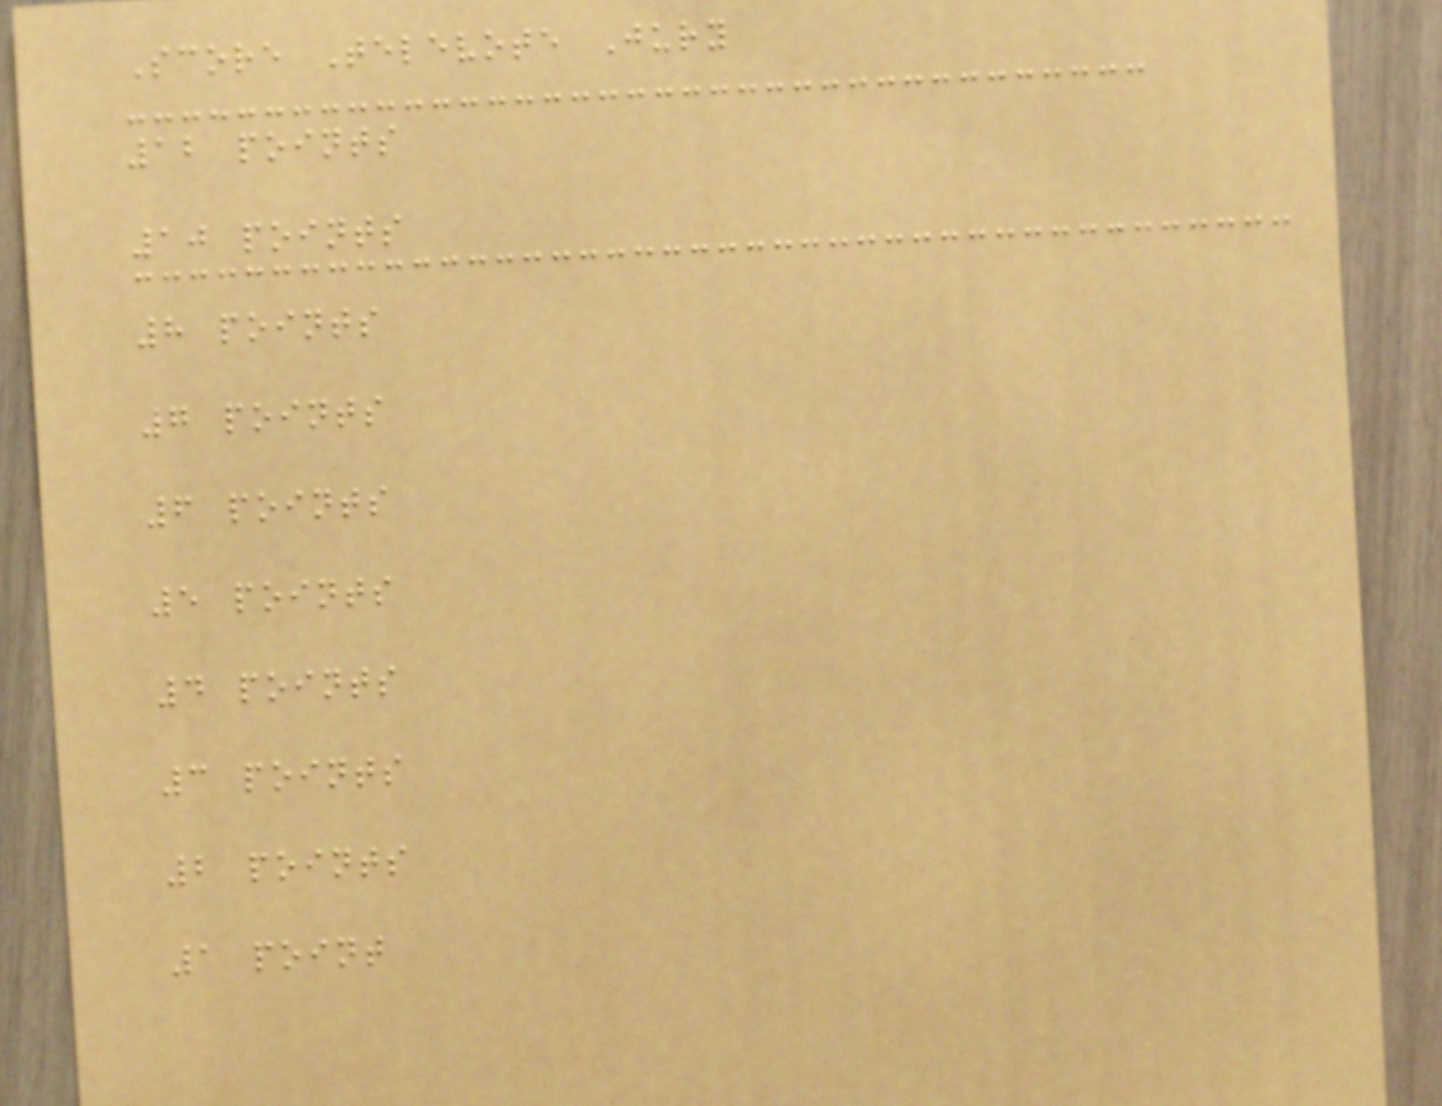Score Televote Jury
12 points
10 points
8 points
7 points
6 points
5 points
4 points
3 points
2 points
1 point
